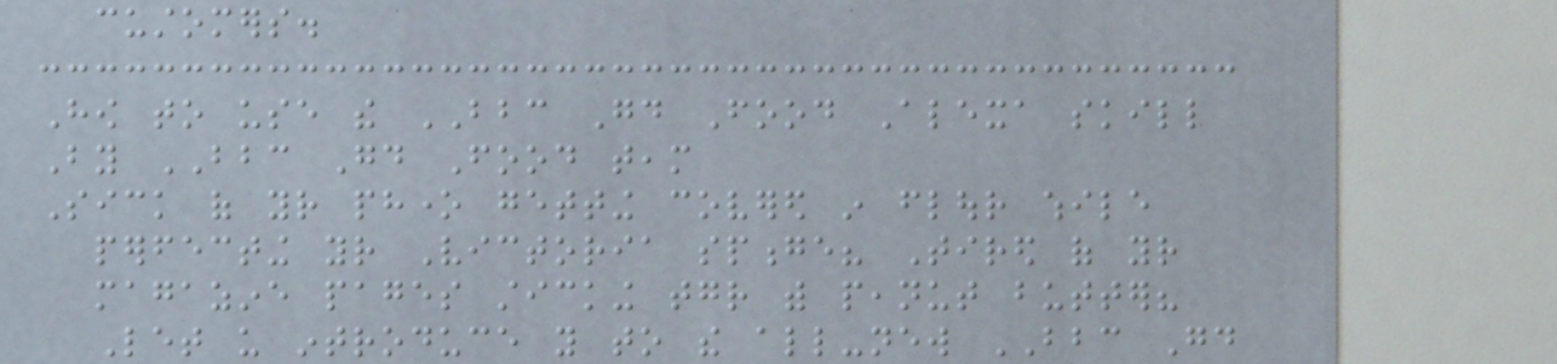customers.
How to use the BBC Good Food Alexa skill
By BBC Good Food team
Sick of your phone getting covered in flour while
perfecting your Victoria sponge? Tired of your
magazine pages sticking together with peanut butter?
Let us introduce you to the all-new BBC Good
